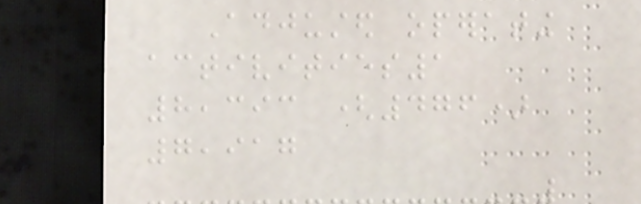Adjusted operating
activities1
8,393 (476)
7,917
